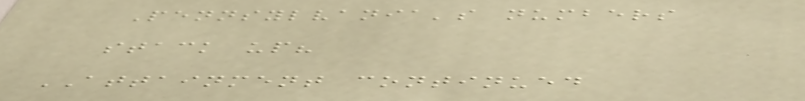Pennsylvania's numbers
stack up?
ATTAINMENT continued
